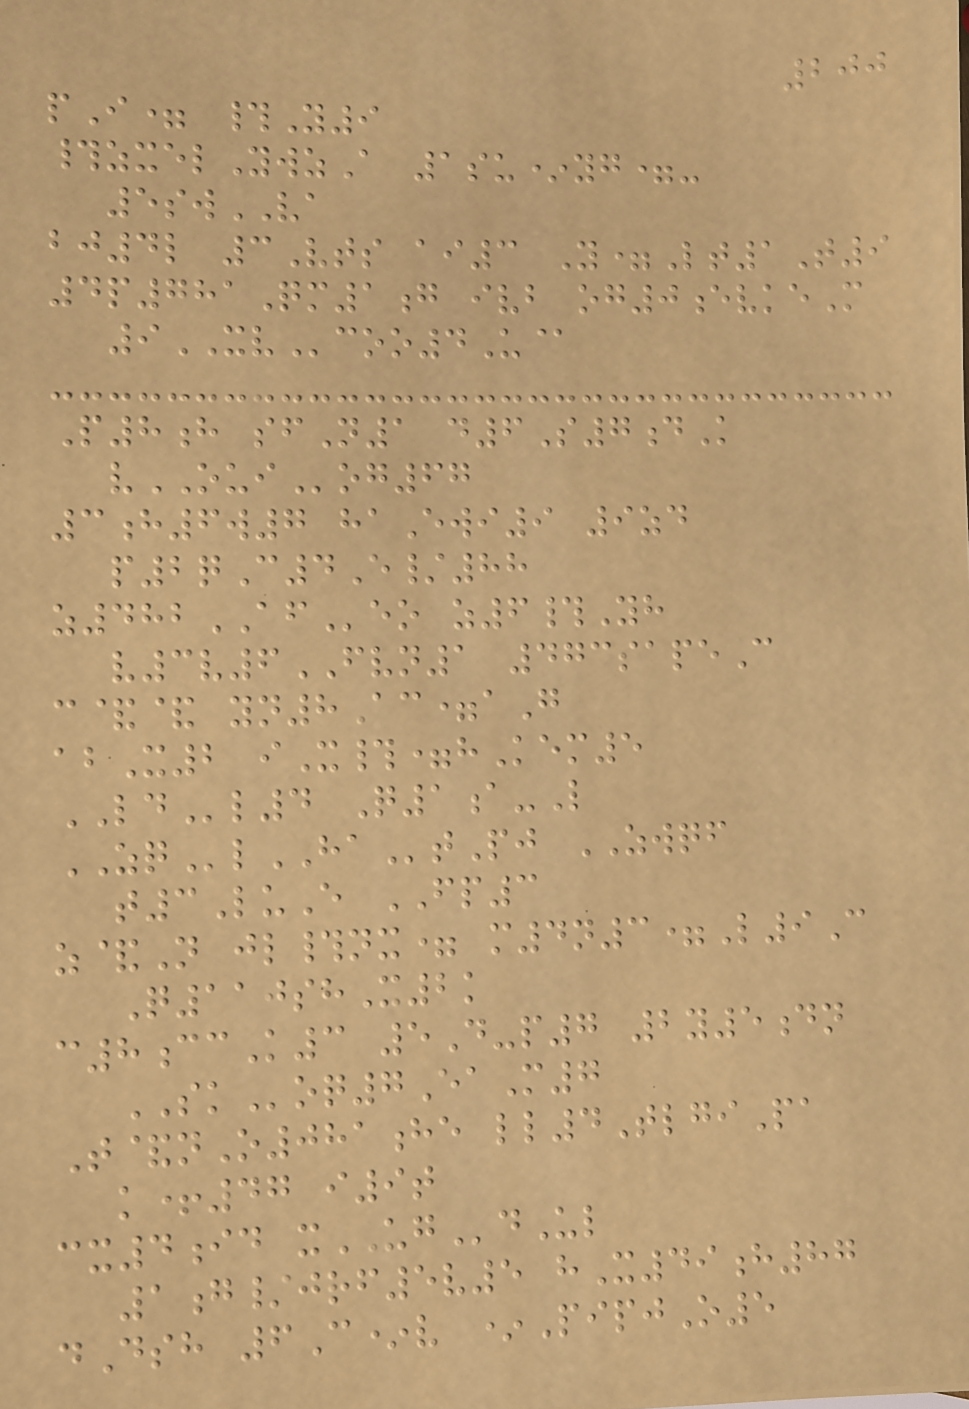200
pI= #Y9
#zxelYwzA 1su*yg=-
5swVA
bj4l 3Vts ai3 Y=Lt1T9
4p781Qm1g ivb og0evkeM
9XVcoo4U@
P8h sfN1 d6S7dK
vOUIog67
3h6w7 haEwi9 9zd
p2qC4E/88
z482AFeo z6#Yh
v3v6FVN1 473sapeC
c&& yn8Ac=aG
abX2 iX#=hKem5
LDl4 Q1a-L
ZQlHAtPj ZWQF
t3LuE FP3
z&N jl#nx= m4n3=L9C
Q110shX2k
c8ccK3 5D-p7 2y5dn
SKoq7EaM7
T&nO081he ll4TlgiPa
k+47 i9t
cx4id xUGdUl
1g/jrf5v5 hX49h87
dDsh 6C*v *PipjO5
